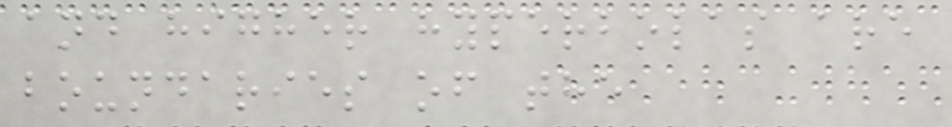and higher hyperbolas are
boundaries of the
